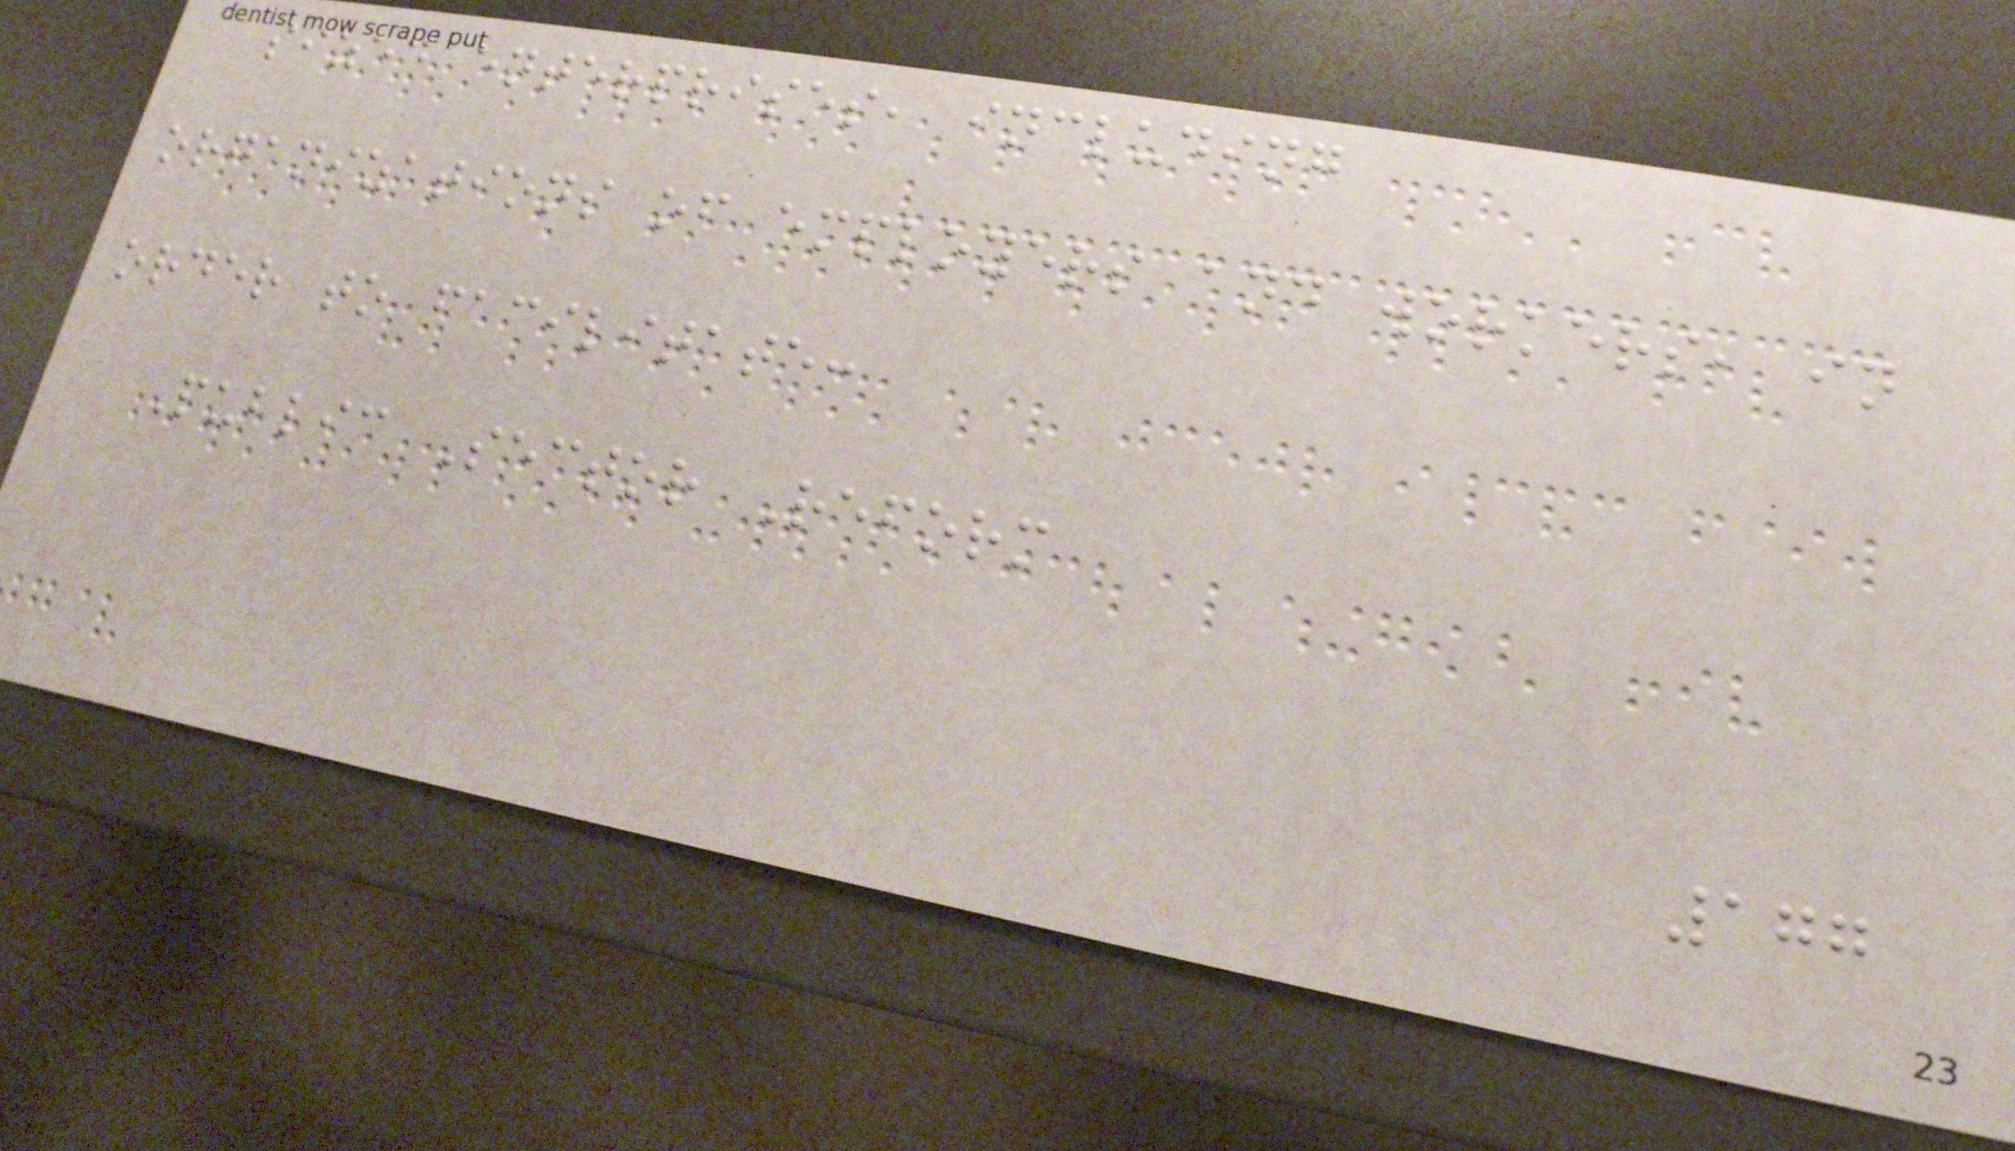sized enterprises, including
organizations of employers and workers, in
order to facilitate:
Public Sector Reform
177
